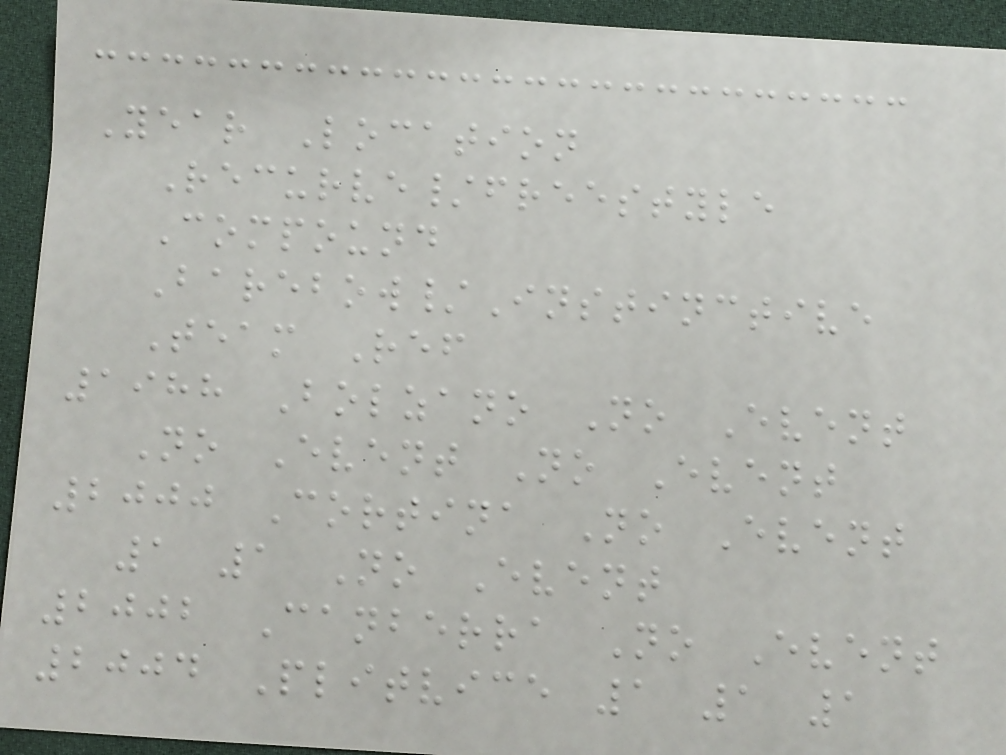Year Location
Recurve/freestyle
Compound
Barebow/Instinctive
Team Ref
1988 Bolzano No Event
No Event No Event
2000 Cortina No Event
1 1 No Event
2002 Canberra No Event
2004 Plitvice 1 1 1
